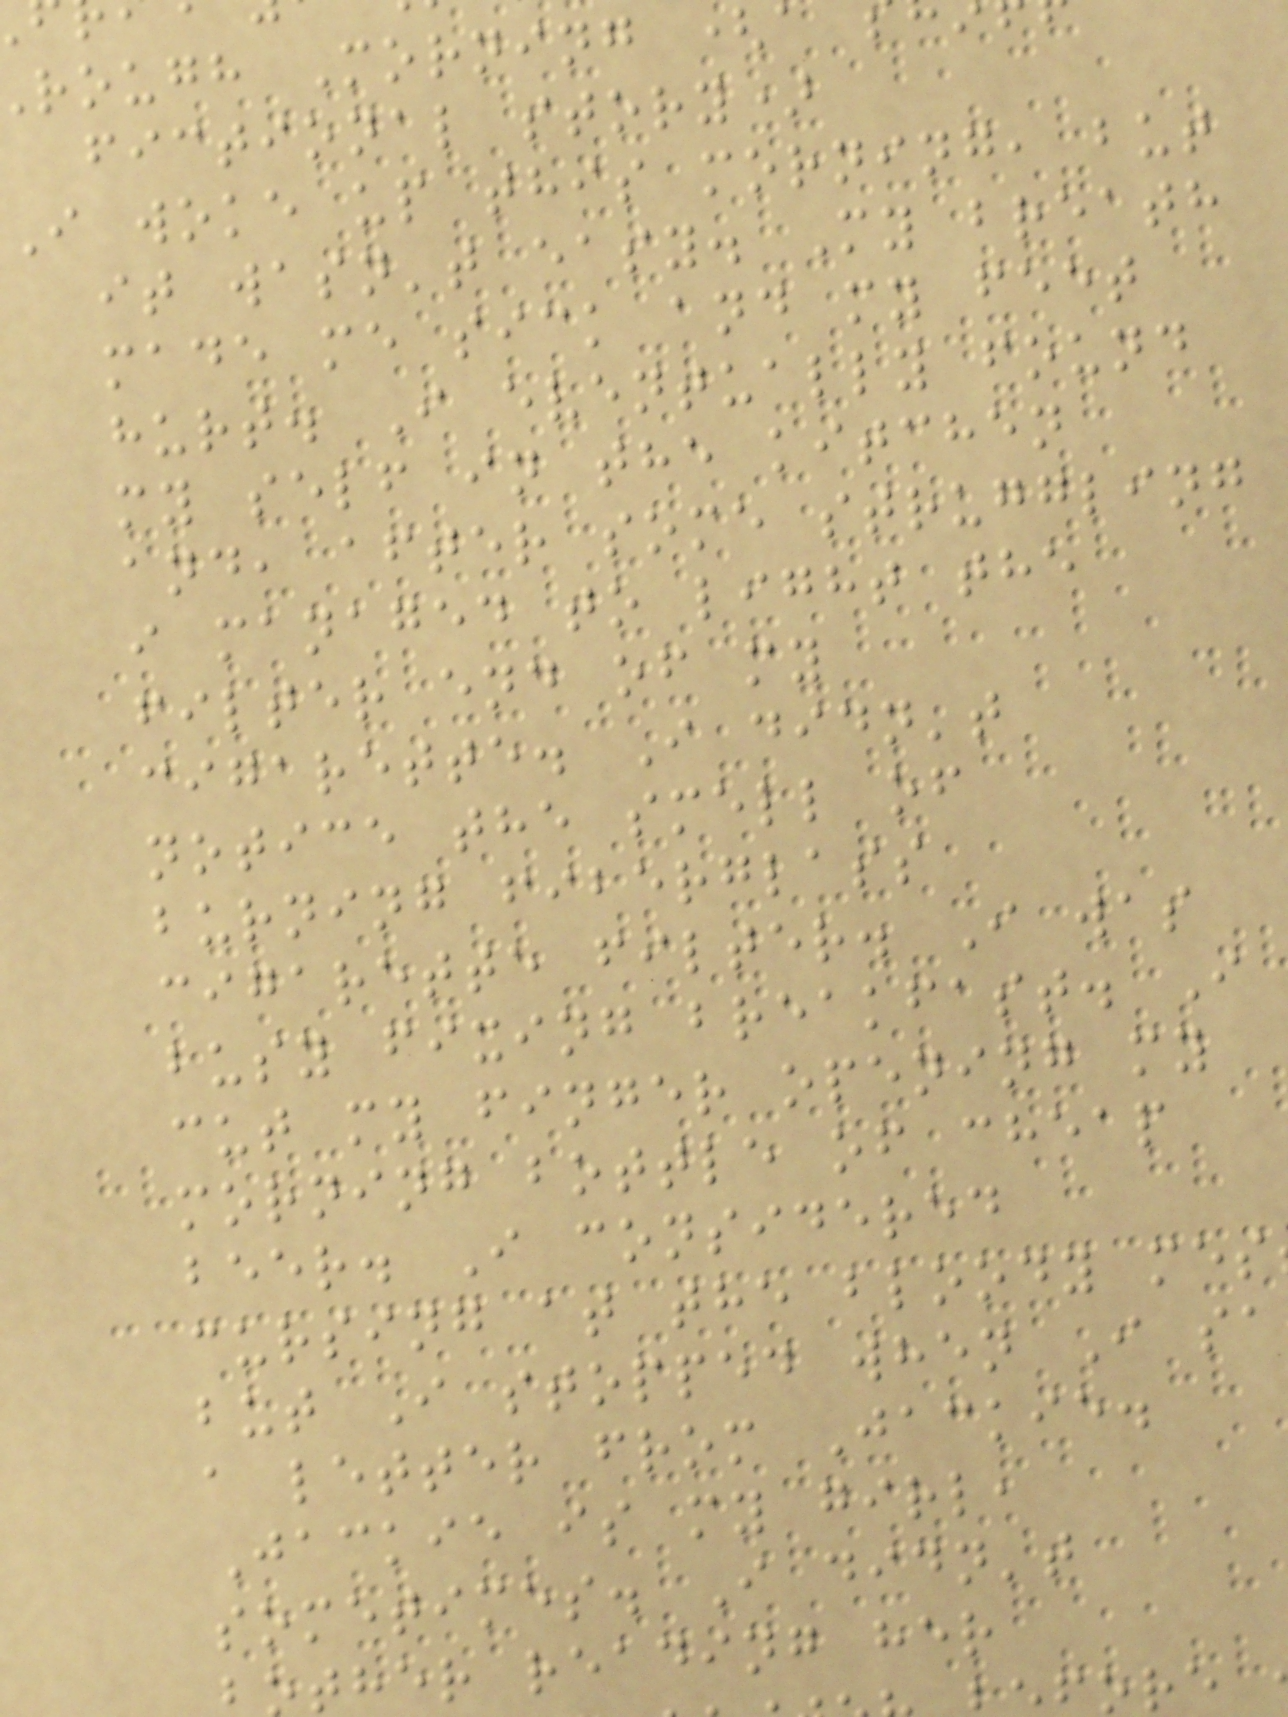rough Morning (a
fictional story)
I woke up this morning, but
it wasn't easy. My breath
made me sick and my feet
hurt. I eventually found
my self in the kitchen
and, after some struggling
i managed to light the
filter end of my
cigarette. I didn't
notice the smell of
burning fiberglass
cigarette filter. I was
busy fixing breakfast. I
cut my finger opening my
morning bottle of cheap
beer. I considered
cursing at the bloody mes
but I stopped when I sa
a letter from Jackie.
Jackie is my girl,
sometimes. I didn't
ther reading her
